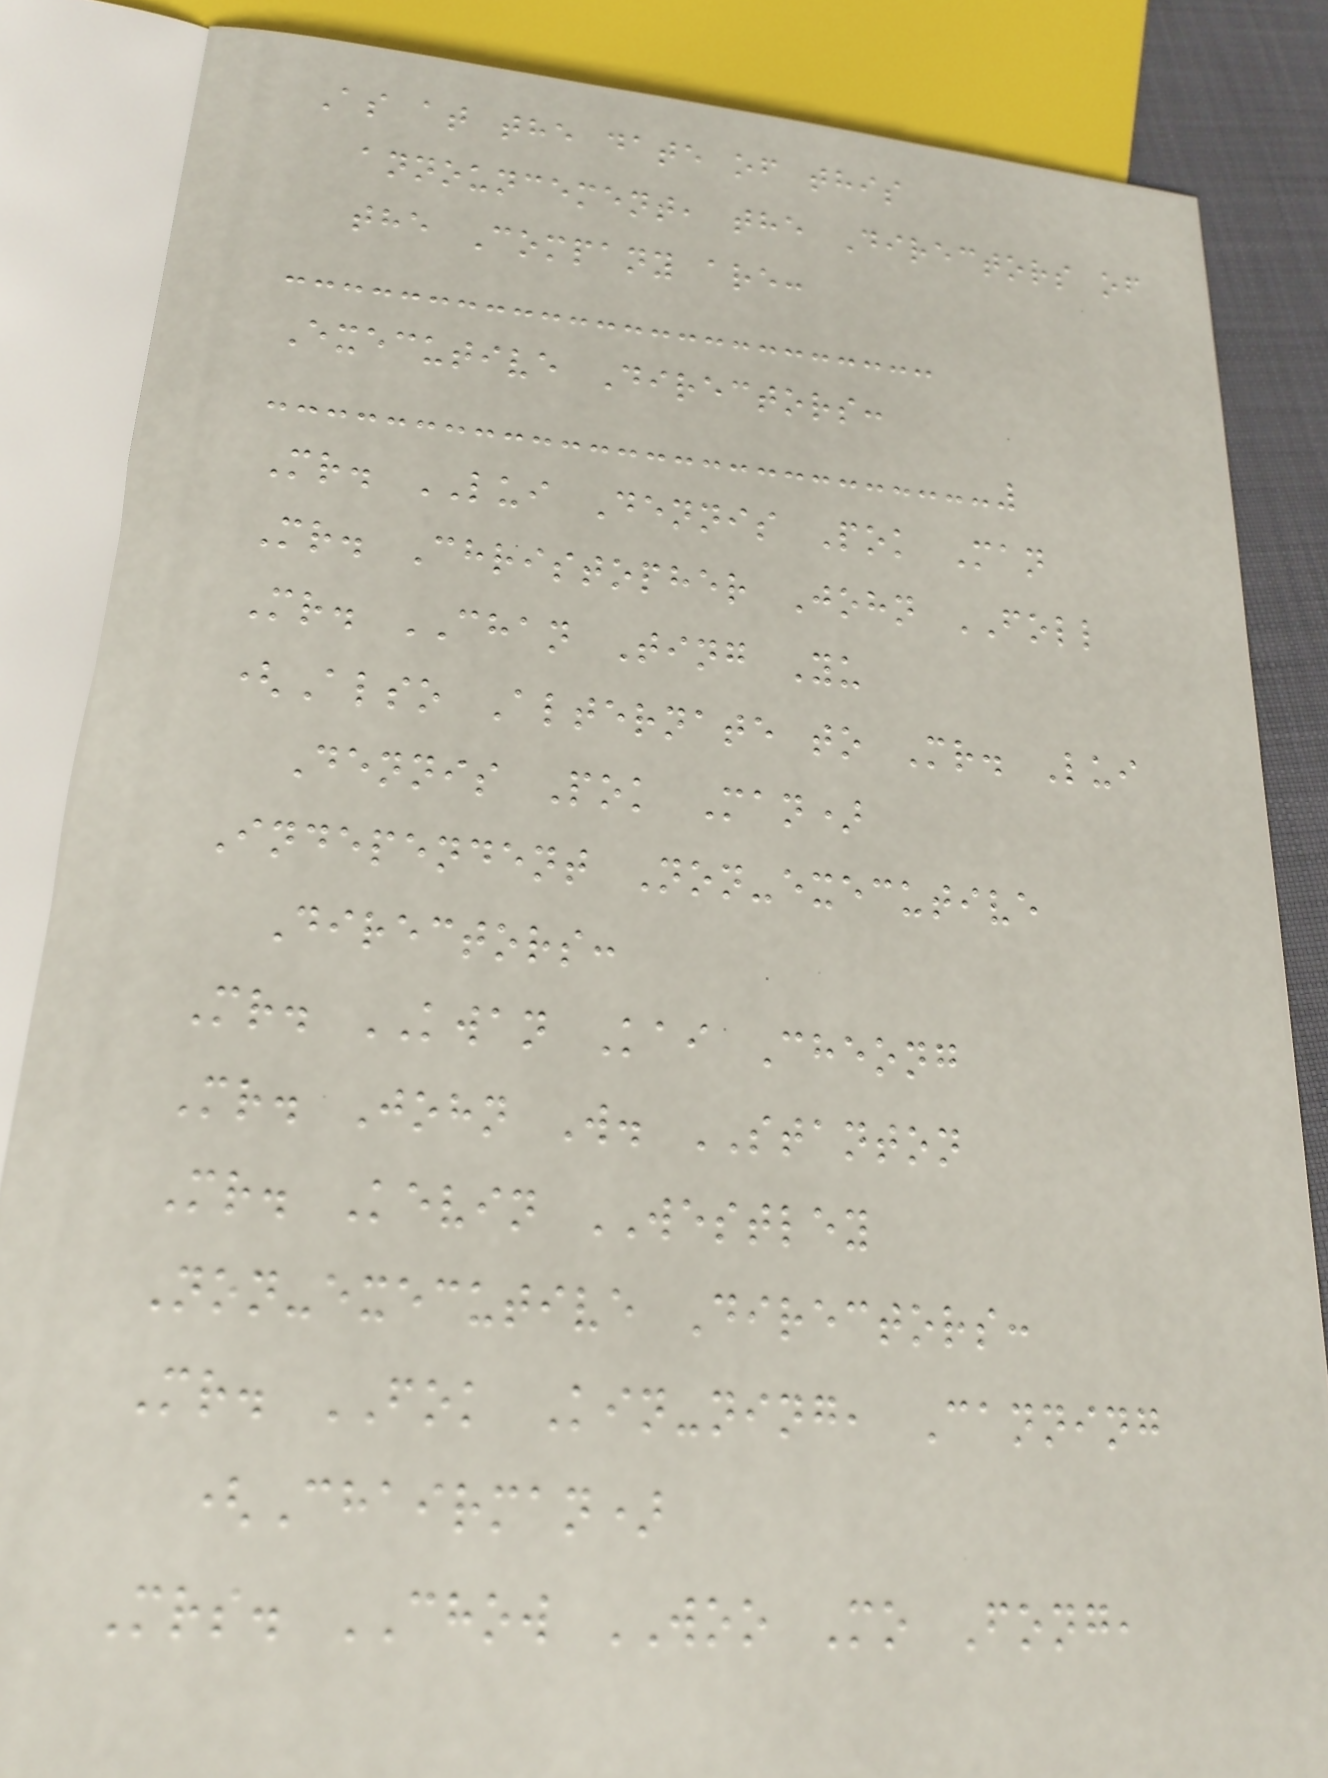As at the date of this
announcement, the Directors of
the Company are:
Executive Directors:
Mr. LUI Dennis Pok Man
Mr. Christopher John FOLL
Mr. CHAN Ting Yu
(Also Alternate to Mr. Lui
Dennis Pok Man)
Independent Non-executive
Directors:
Mr. KWAN Kai Cheong
Mr. John W. STANTON
Mr. Kevin WESTLEY
Non-executive Directors:
Mr. FOK Kin-ning, Canning
(Chairman)
Mrs. CHOW WOO Mo Fong,
